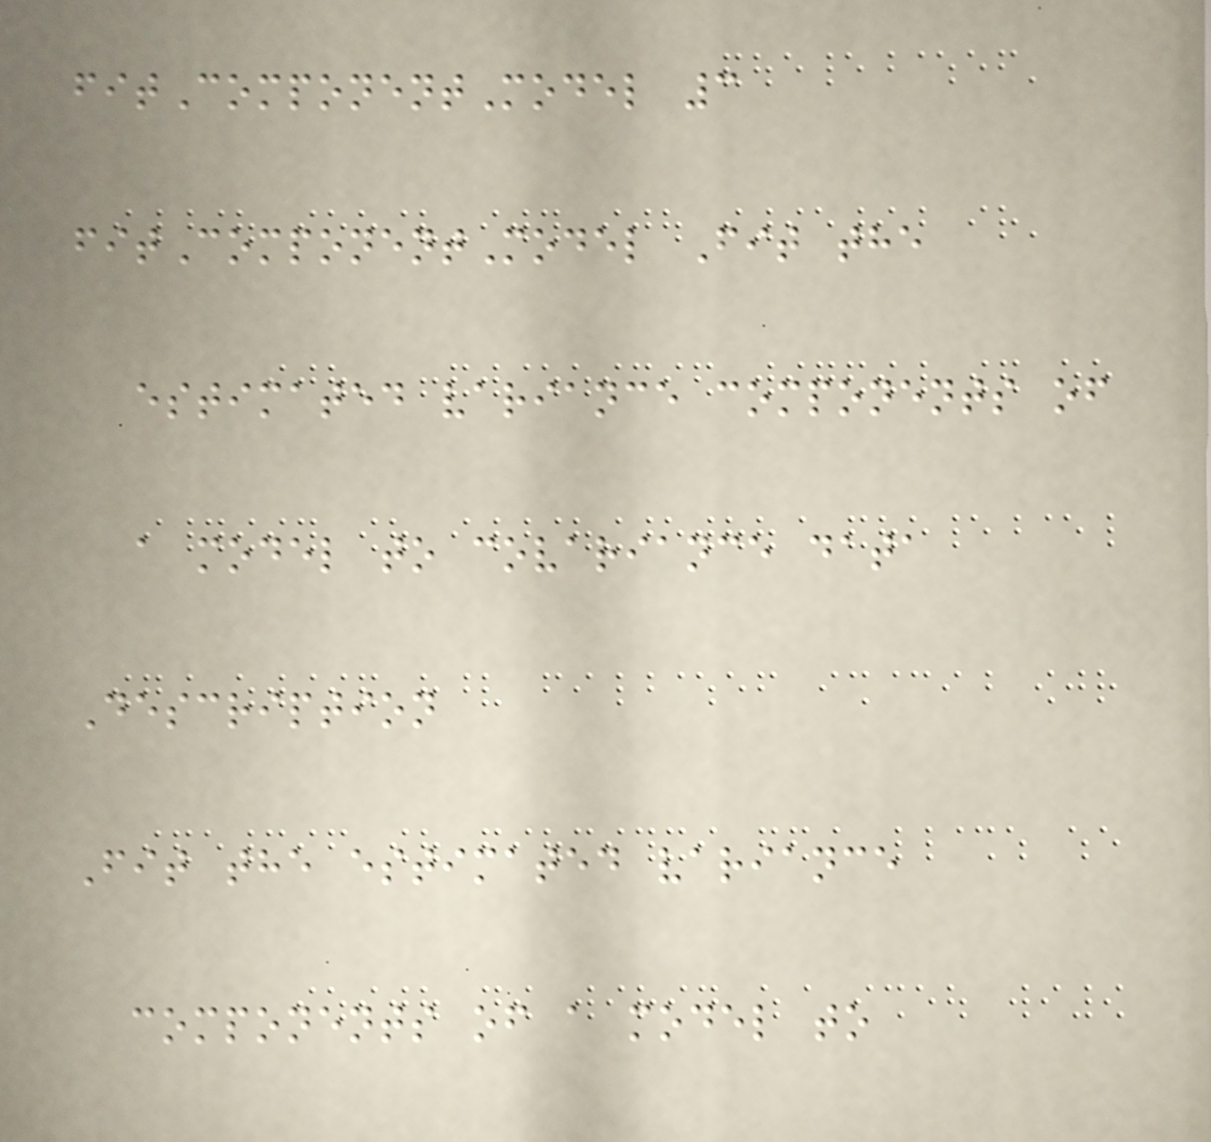fitComponentModel 3
fitComponentModel Fit the
estimated variance components of
a model to covariance data
Description
Fit the estimated variance
components of a model to
